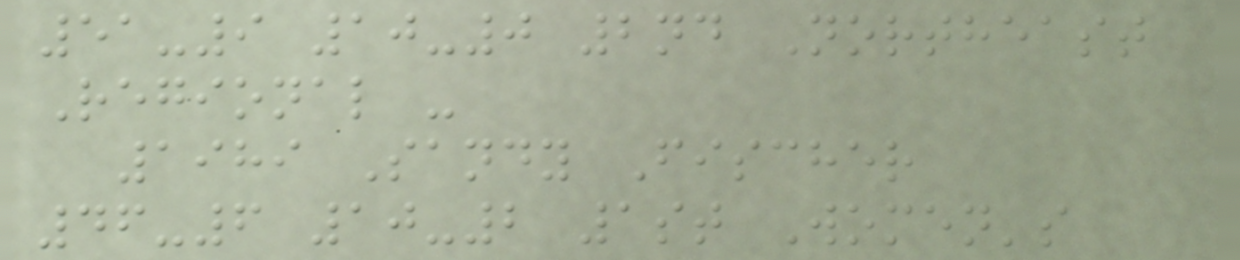51-9 10-0 2nd Northeast
Regional -
1989 Sandy Fischer
46-6 10-2 1st Women's
